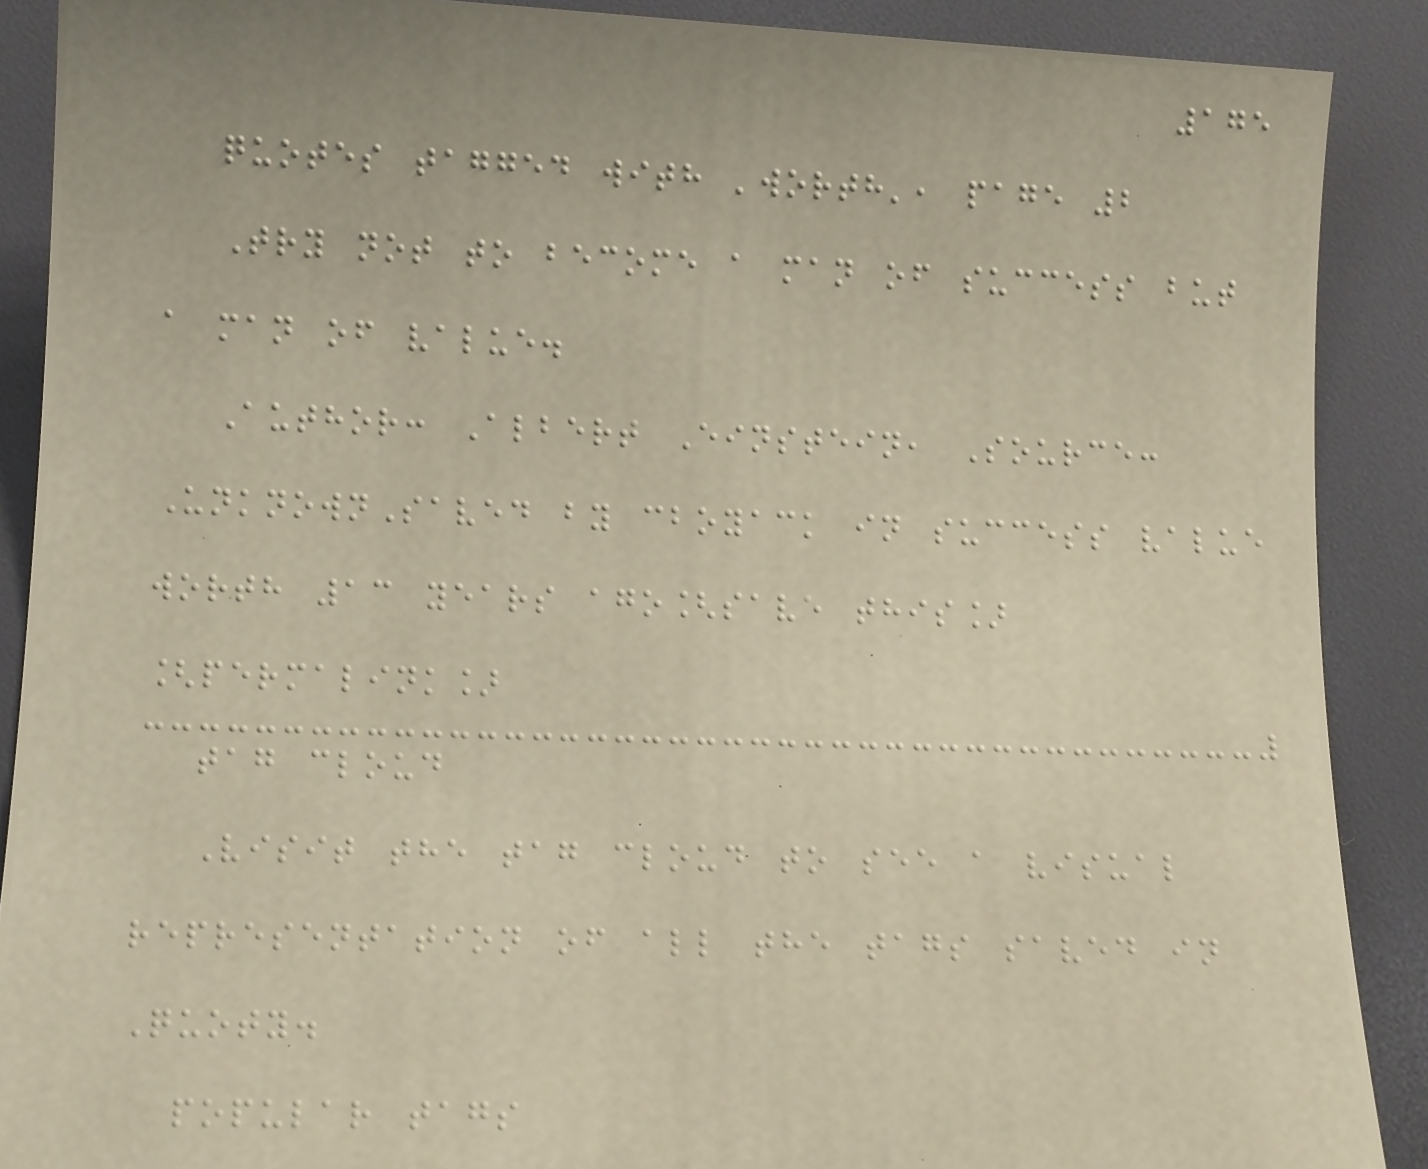175
quotes tagged with 'worth', page 2
Try not to become a man of success but
a man of value.
Author: Albert Einstein, Source:
UnknownSaved by cboyack in success value
worth 13 years ago[save this]
[permalink]
tag cloud
Visit the tag cloud to see a visual
representation of all the tags saved in
Quoty.
popular tags
